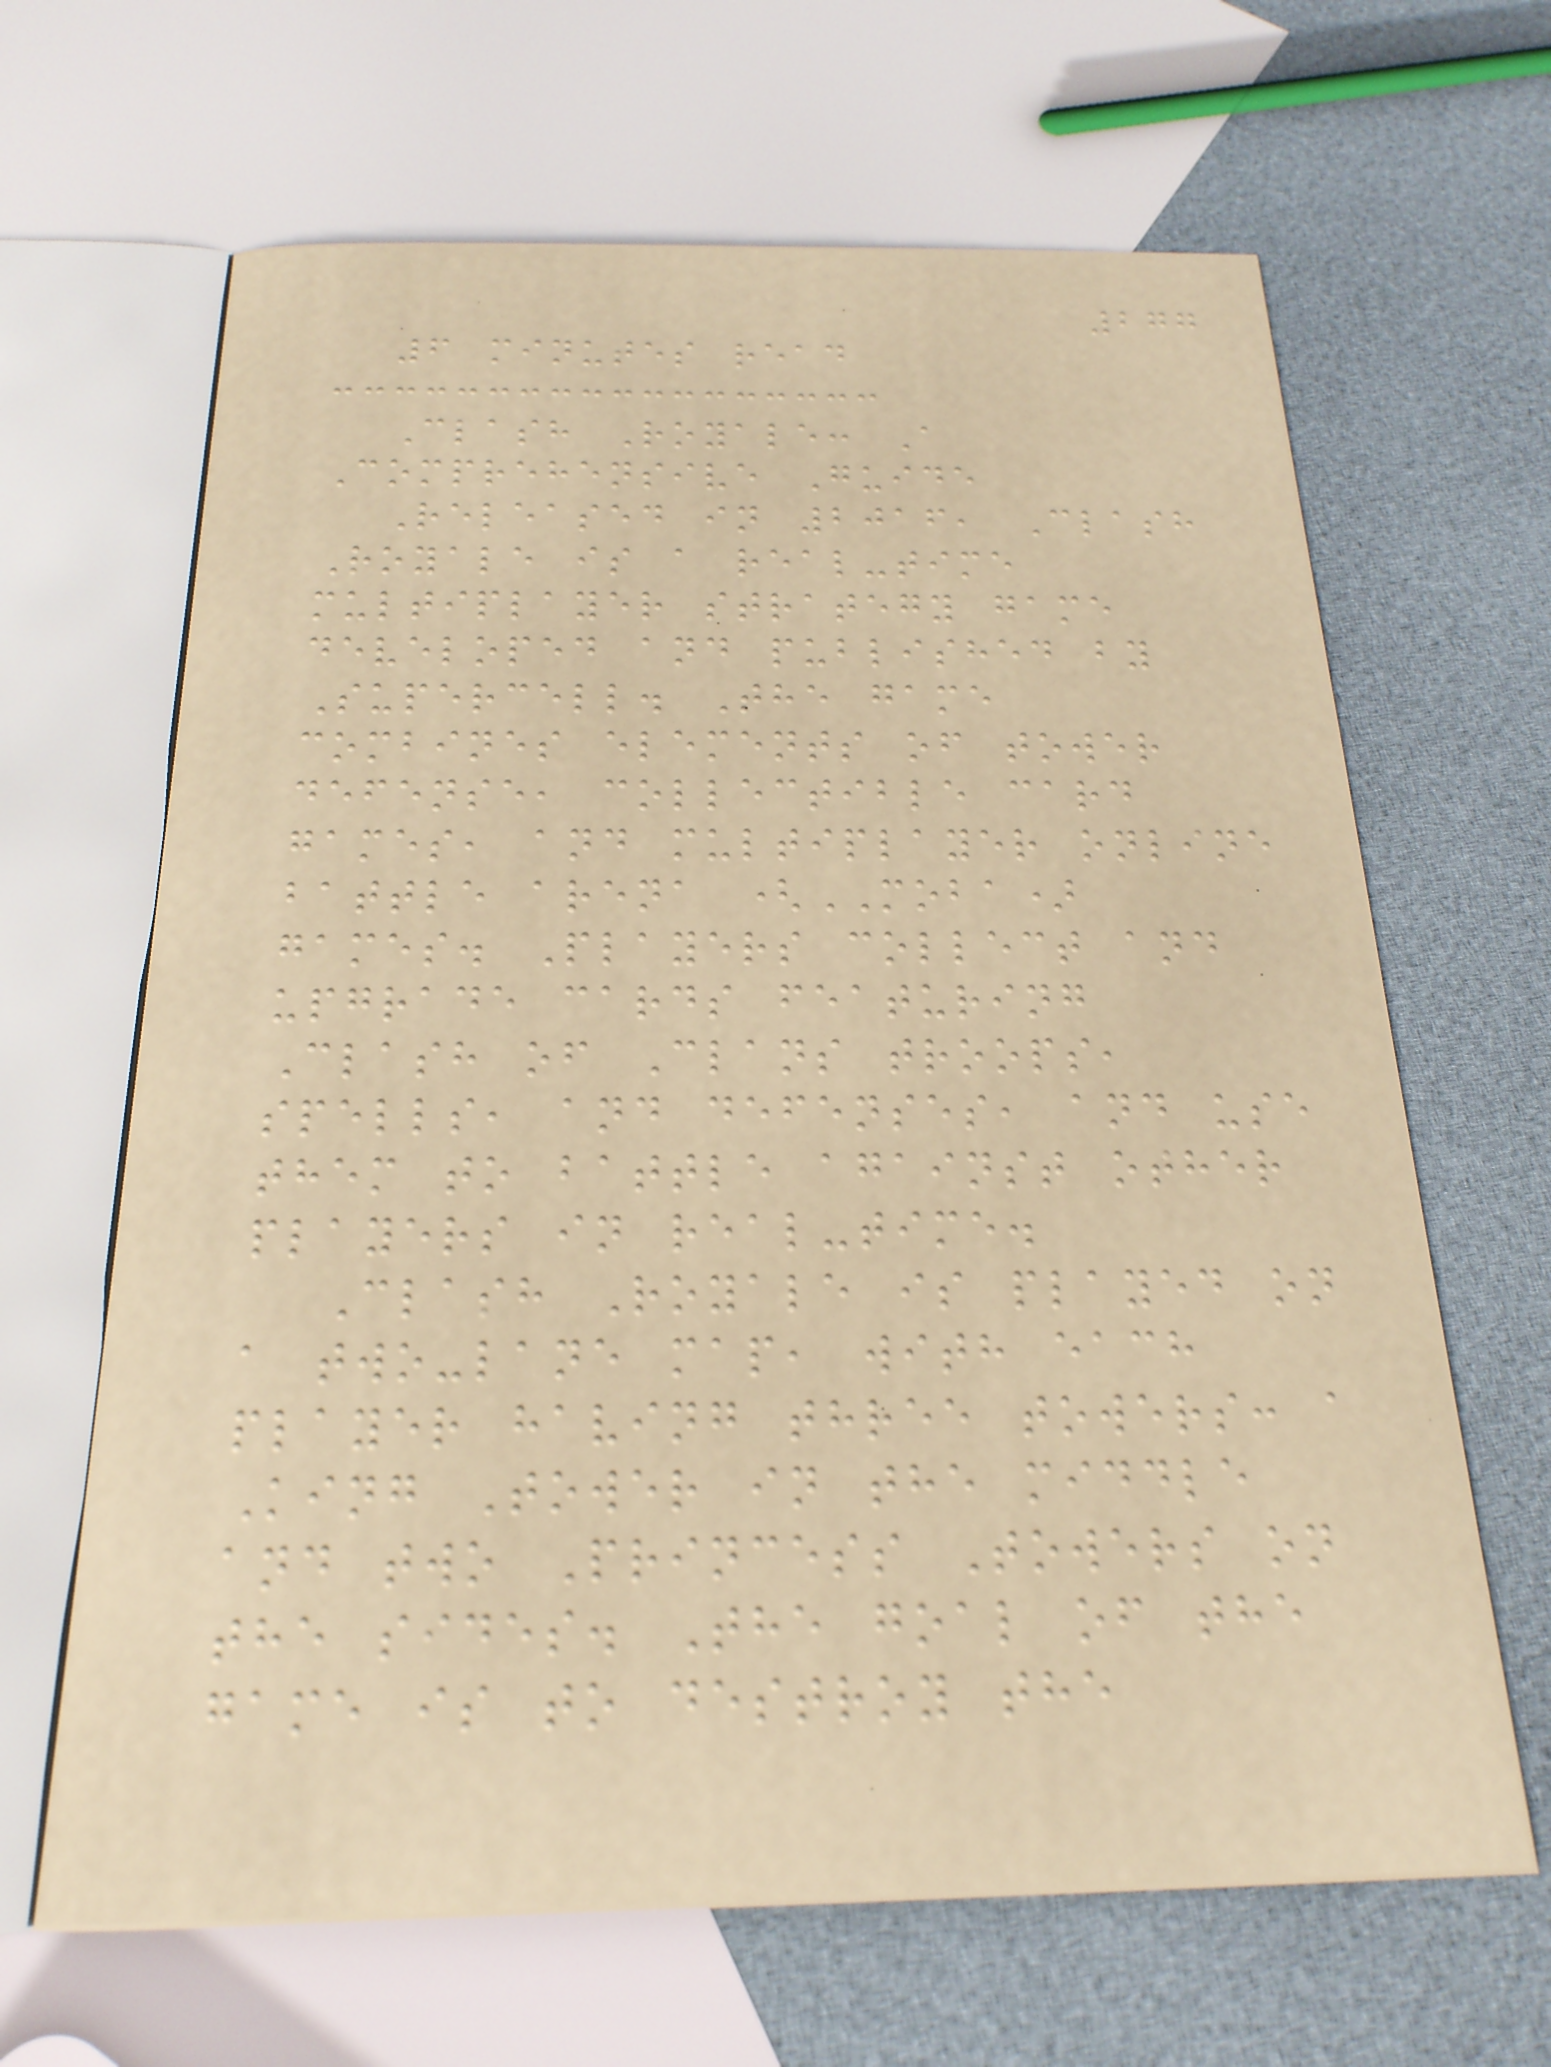277
6 minutes read
Clash Royale: A
Comprehensive Guide
Released in 2016, Clash
Royale is a real-time
multiplayer strategy game
developed and published by
Supercell. The game
combines elements of tower
defense, collectible card
games, and multiplayer online
battle arena (MOBA)
games. Players collect and
upgrade cards featuring
Clash of Clans troops,
spells, and defenses, and use
them to battle against other
players in real-time.
Clash Royale is played on
a two-lane map, with each
player having three towers: a
King Tower in the middle
and two Princess Towers on
the sides. The goal of the
game is to destroy the
